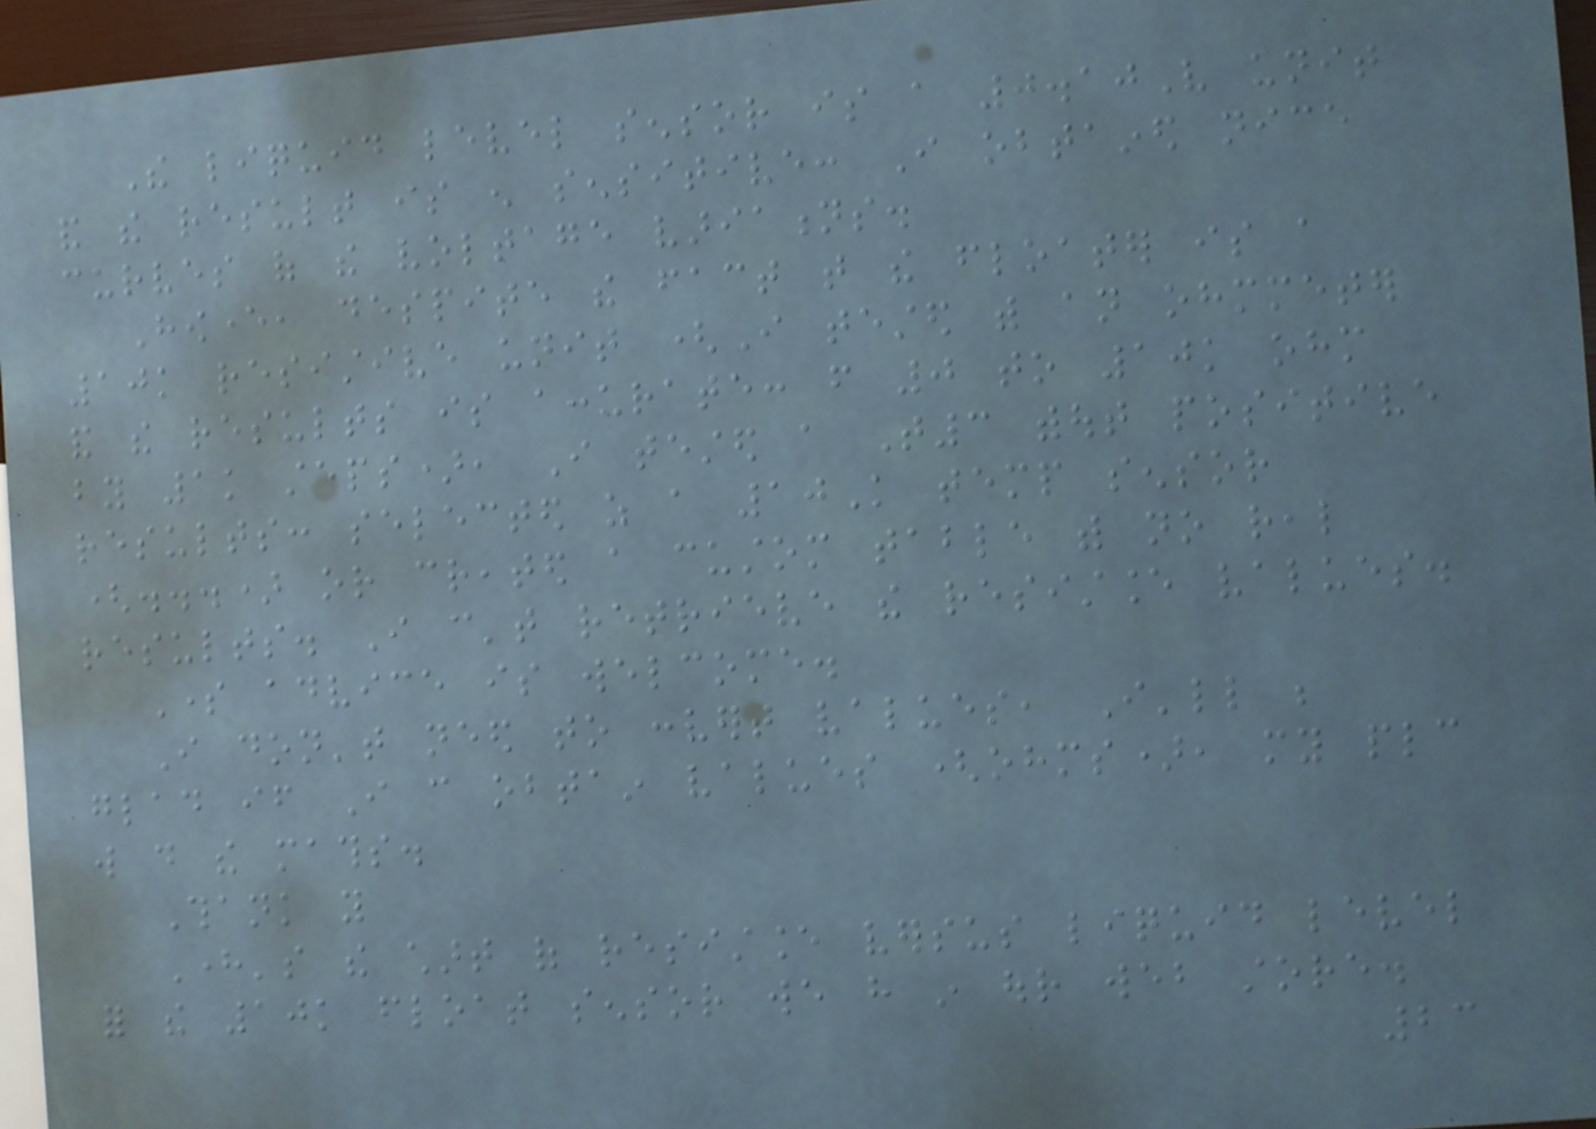The liquid level sensor is a 0.10V unit
and the result is enough sensitive: I obtained nice
curves of the voltage variations.
However, despite the fact that the floater is a
10k resistive unit (I tested with an ohmmeter
and the results is accurate: from 0 to 10k ohm
by 1k steps), I tested a T3 without positive
results: selected as a 10K temp sensor
(...) or created a custom table with no real
results. I can't retrieve the resistance values.
Some advice is welcome.
I don't need to convert values, I'll be
glad if I can obtain values (ohms), my plc
will do the maths.
Thank you
Here's the chart of resistance versus liquid level
for the 10k float sensor we have in our web store.
23
